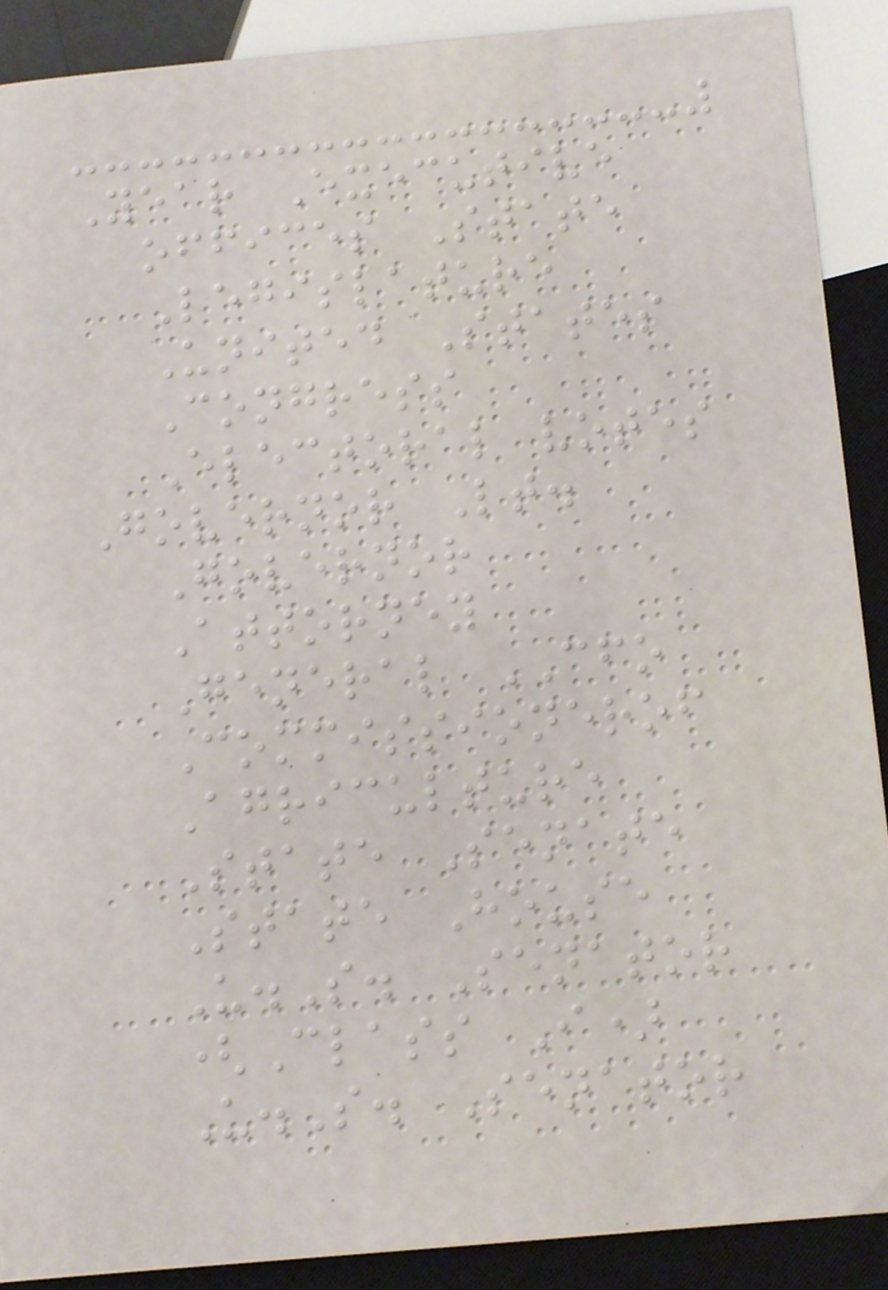Year Executive
offices State
Legislature
United States
Congress
Electoral votes
Governor Lt.
Governor
Attorney
General CFO
Commissionerof
Agriculture
State Senate
State House
U.S. Senator
(Class I)
U.S. Senator
